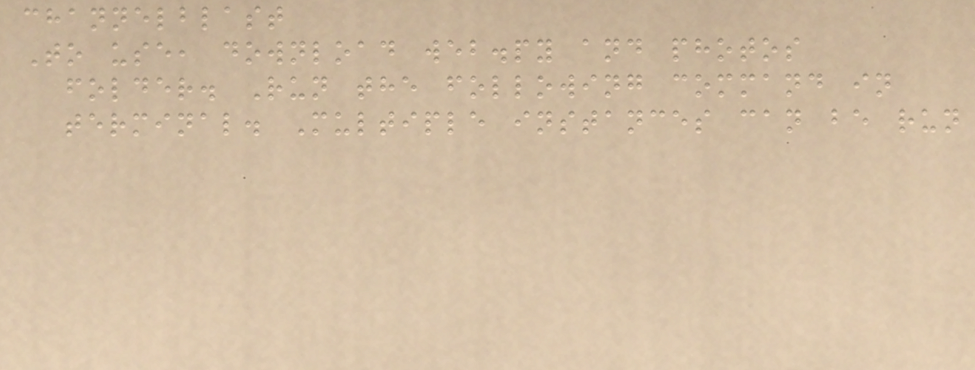channelblast
To use, download web.py and photos
folder. Run the following command in
terminal. Multiple instances can be run
